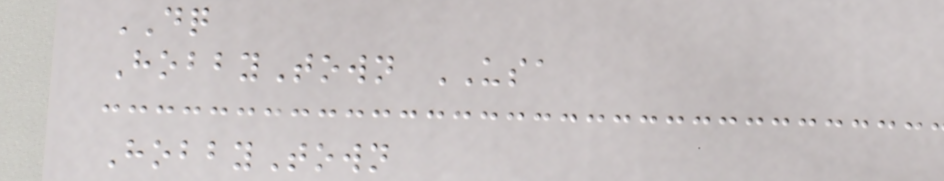DQ
HobbyTown USA
HobbyTown
